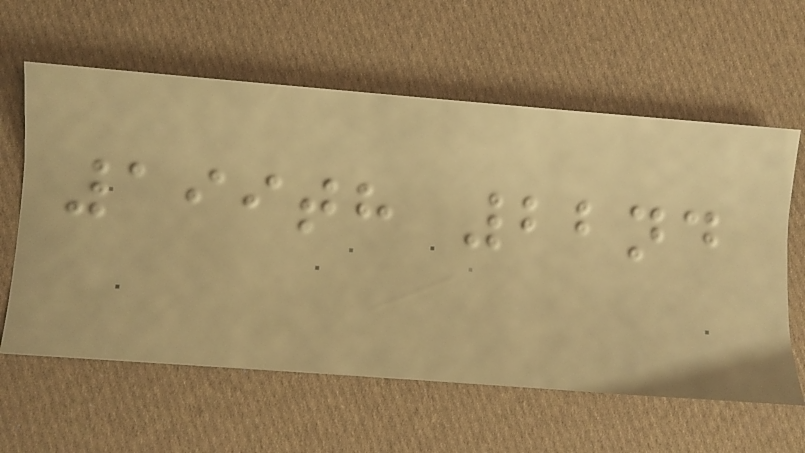199th 22nd
